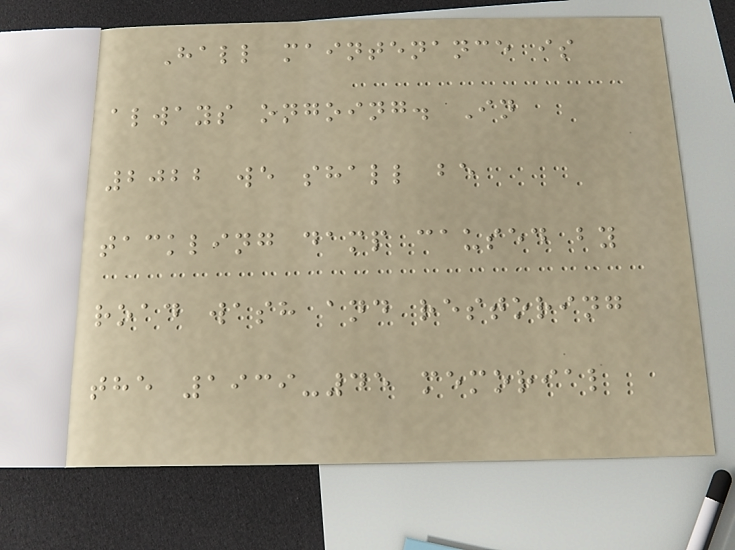Hall maintenance is
always ongoing. In
2022 we shall be
tackling damp caused by
road wash and restoring
the 1939-45 memorial
